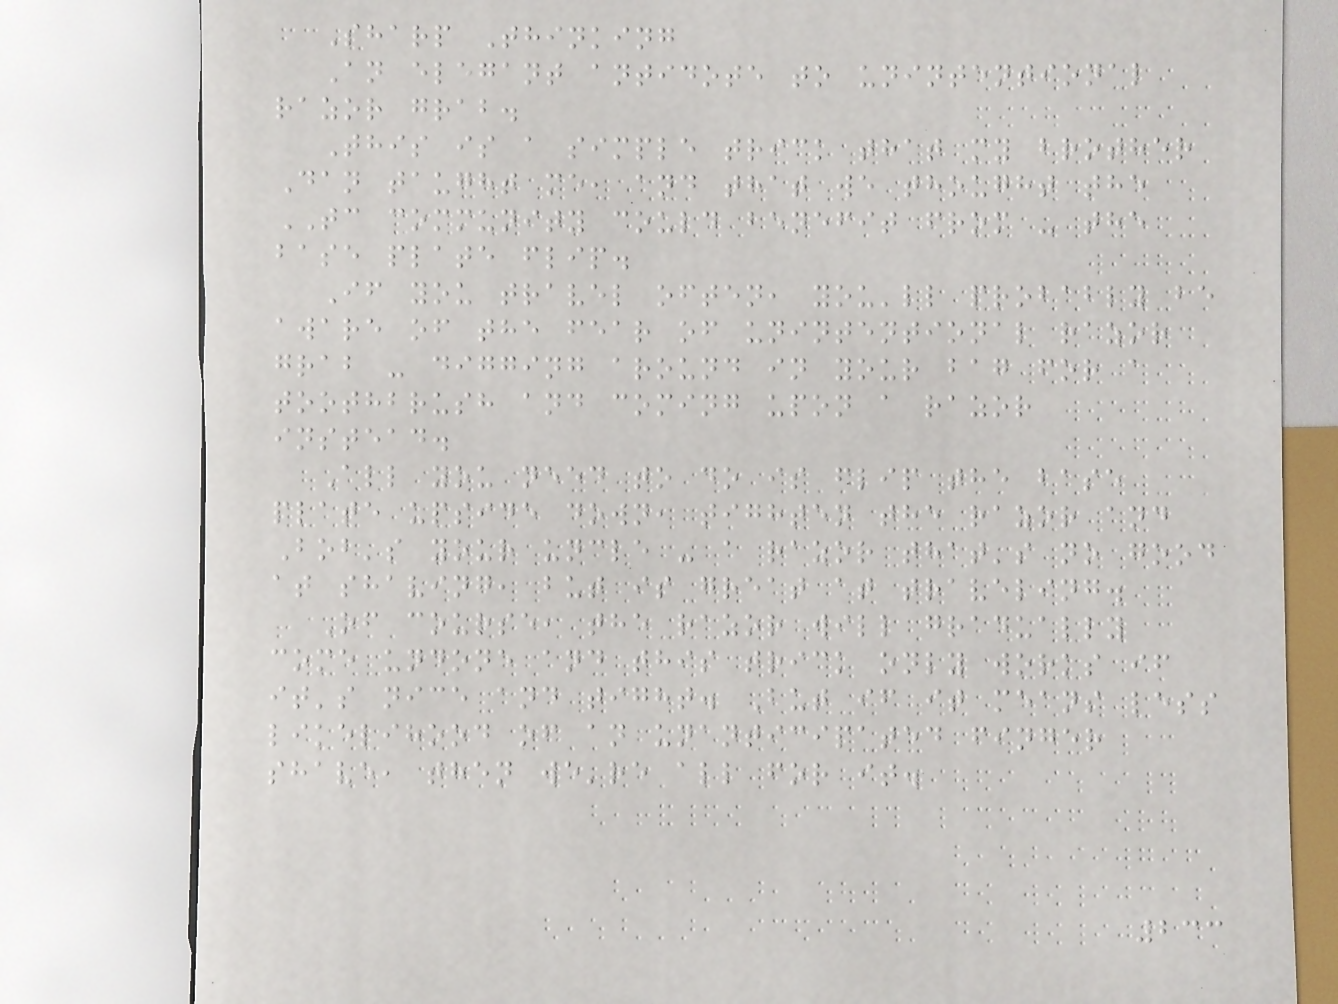Sharp Thinking
An elegant antidote to unintentional
razor grab.
This is a simple trick that my brother
Dan taught me, and that we thought the
TC community could benefit from - the
base plate flip.
If you travel often, you'll probably be
aware of the fear of unintentional razor
grab - digging around in your bag for a
toothbrush and coming upon a razor
instead.
All you need to do is flip the base
plate upside down, tighten the razor and
Bob's your uncle - a razor that's no good
at shaving, but is great at traveling.
Of course, the razor will gradually
come undone and this trick only works if
it's nice and tight. But if it means less
likelihood of an unanticipated finger
shave, then we're all for it.
233
